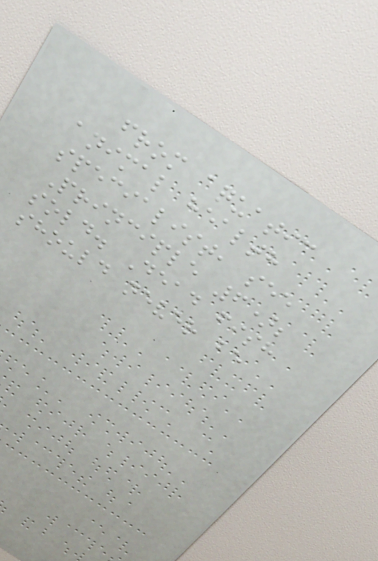from aquatic
animal health
specialist, see
Principle 6);
sold. Dead fish
should never be
